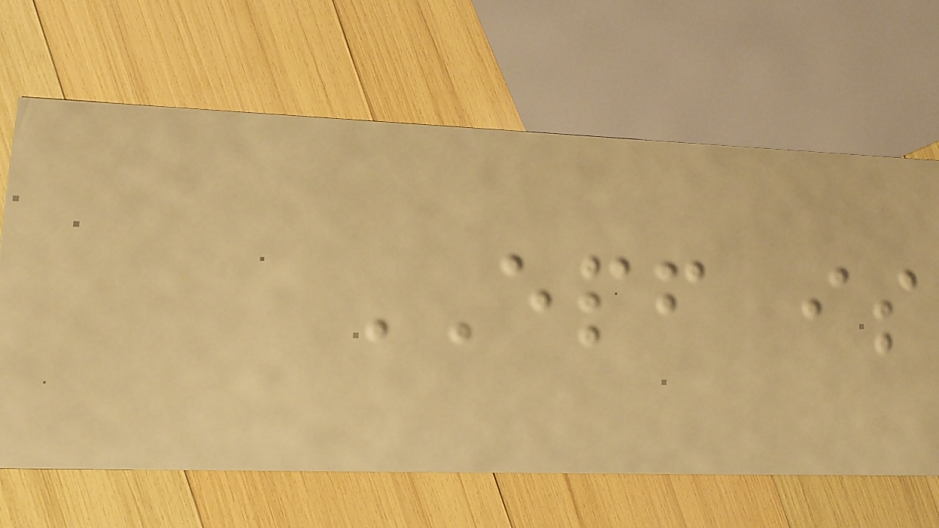EPF is
